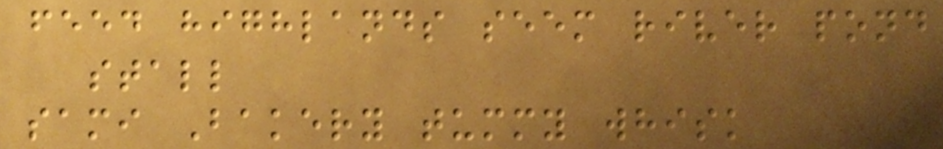feed highlands seem river pond
stall
sami Bakery tummy whisk
